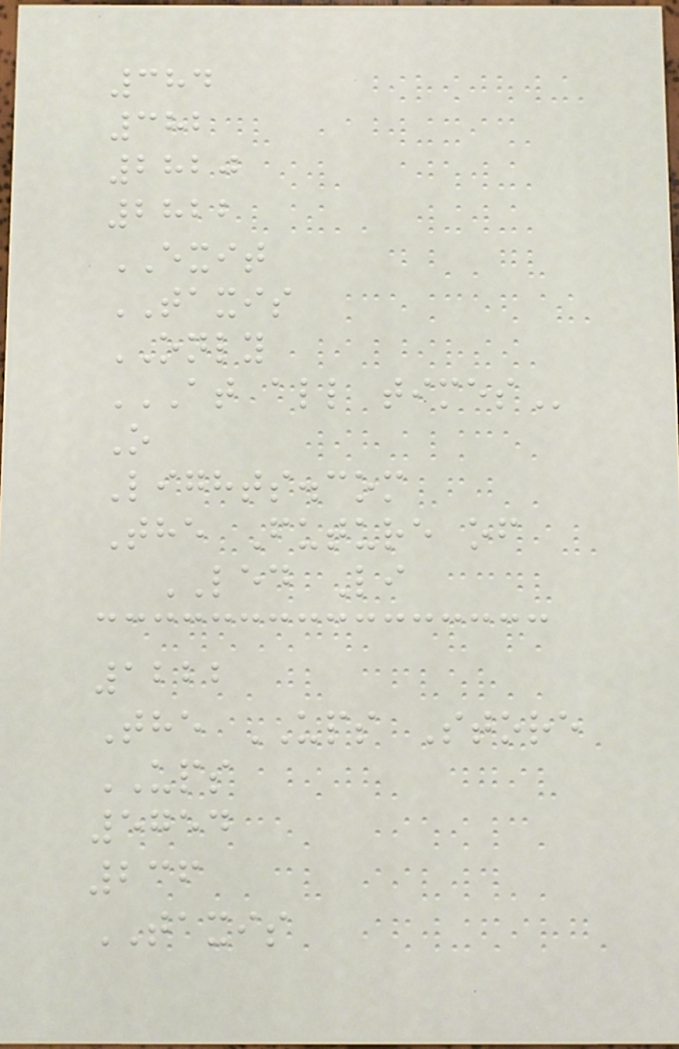384
382
2820
2822
EXIT
TAXIS
ONLY
AT ALL TIMES
O
Lights.com
The Future of
LED Li
1222
The UPS Store
UPS
5754
236
TAXIS
